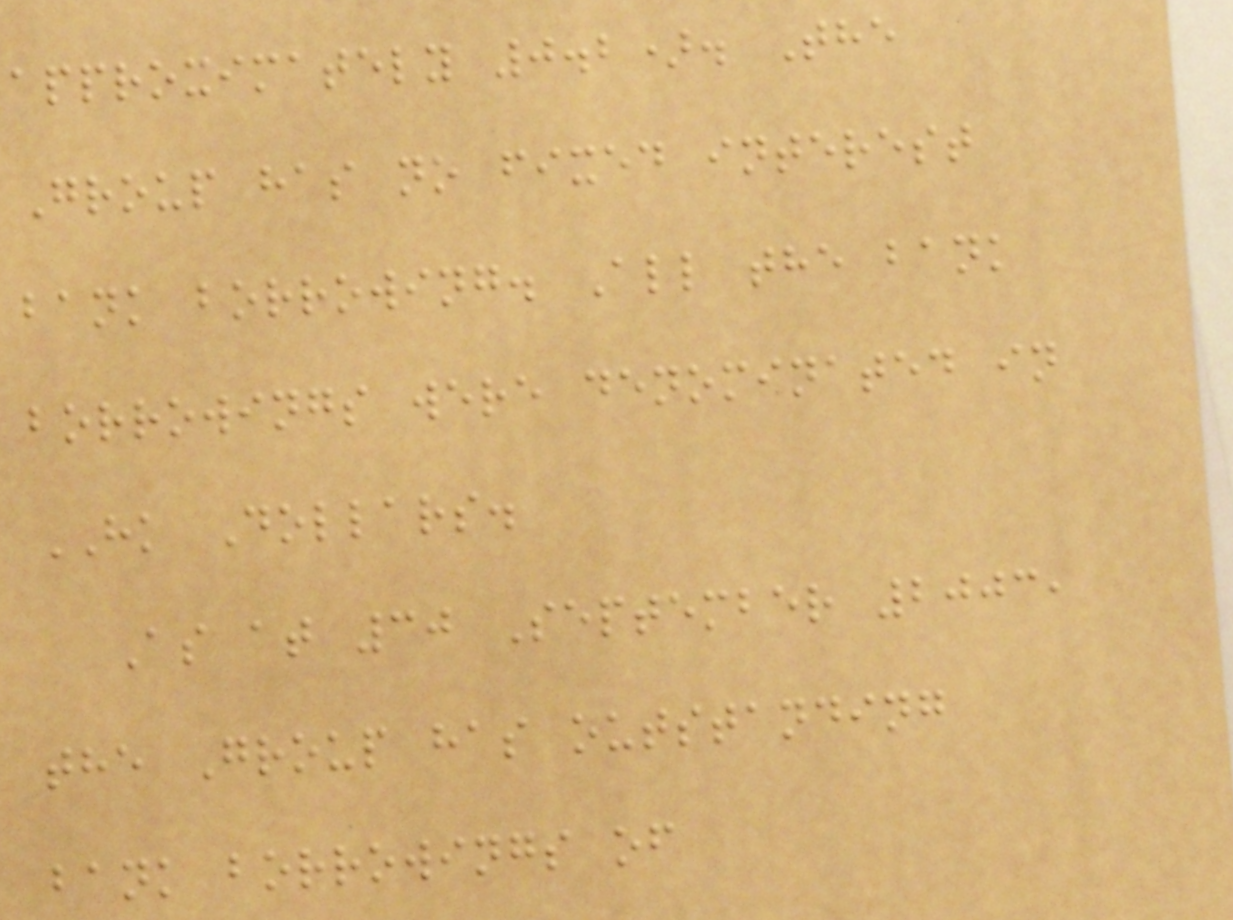approximately 0.2). The
Group has no fixed interest
bank borrowing. All the bank
borrowings were denominated in
HK Dollars.
As at 30 September 2003,
the Group has outstanding
bank borrowings of
